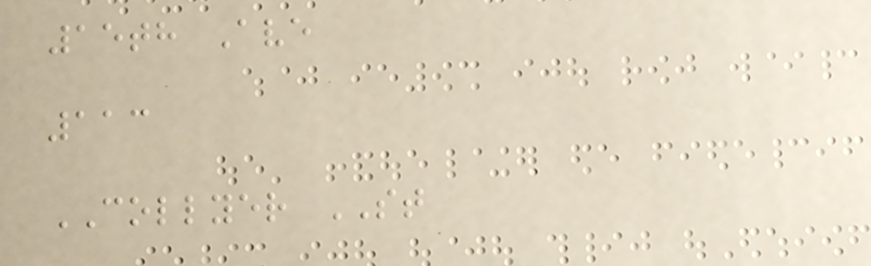15th Ave
113
COLLYER ST
